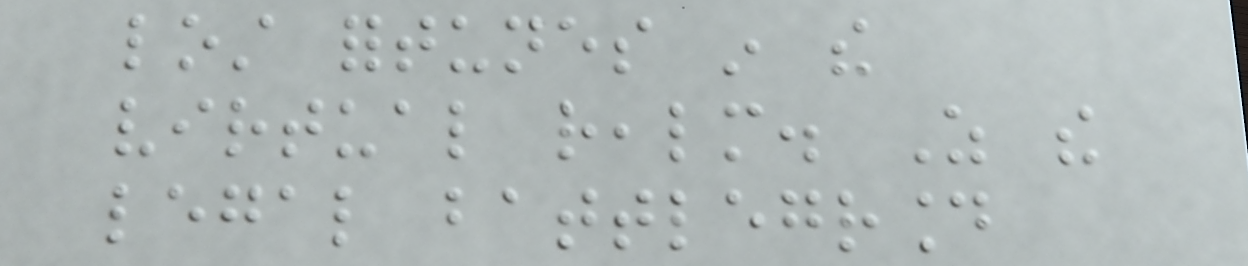lost fortunes in the
virtual realm. As the
legal battleground
